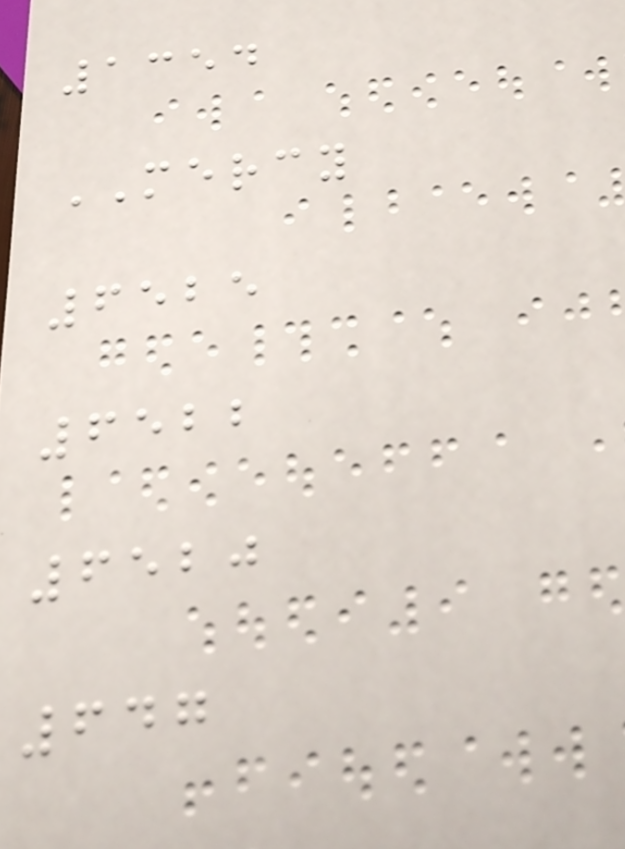1354
MERCY
6525
6522
6520
647
